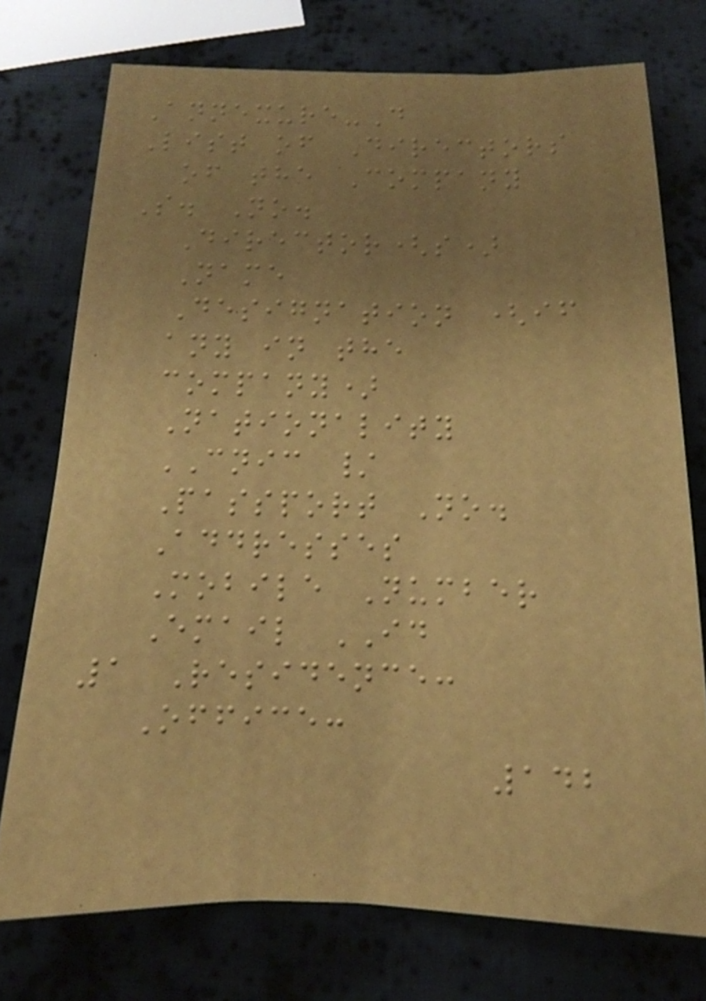Annexure-D
List of Directors
of the Company
S. No.
Director(s)
Name
Designation (if
any in the
company)
Nationality
CNIC /
Passport No.
Addresses
Mobile Number
Email ID
1 Residence:
Office:
142
